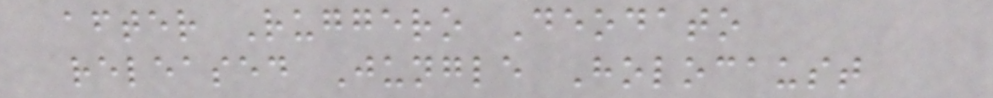after Ruggero Deodato
released Jungle Holocaust
